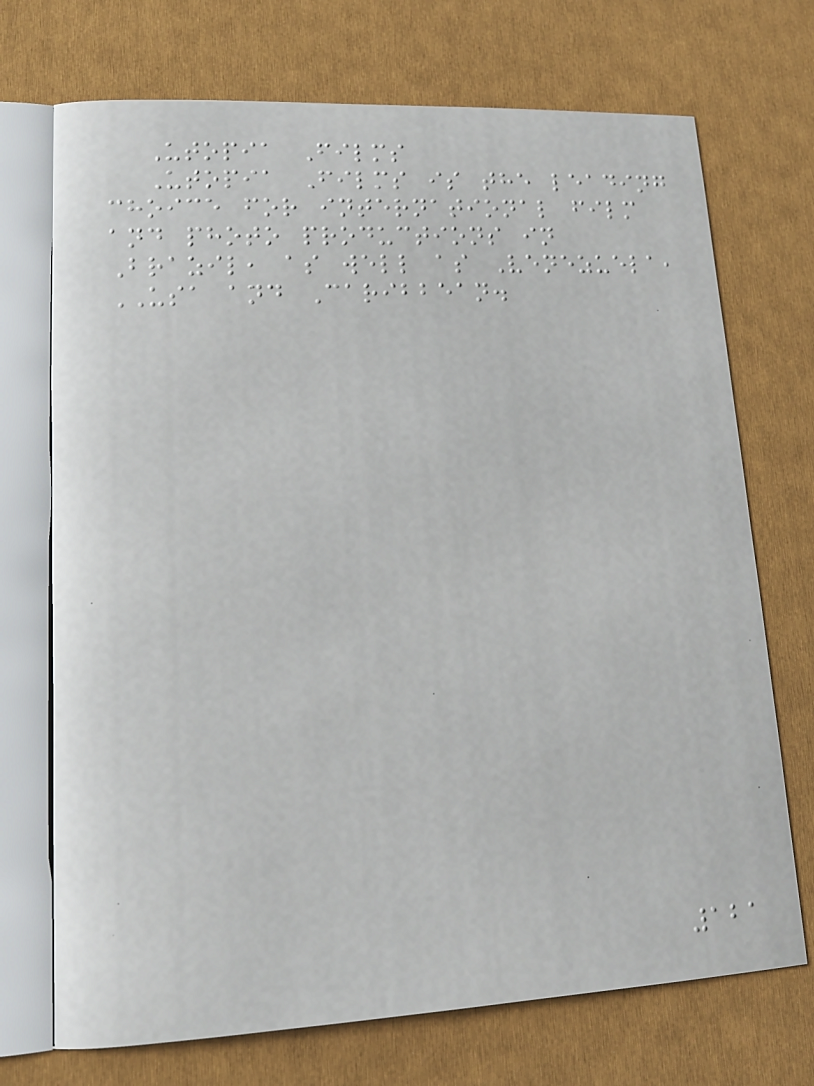Utopia Films
Utopia Films is the leading
choice for international film
and photo productions in
Brazil, as well as Venezuela,
USA and Caribbean.
121
